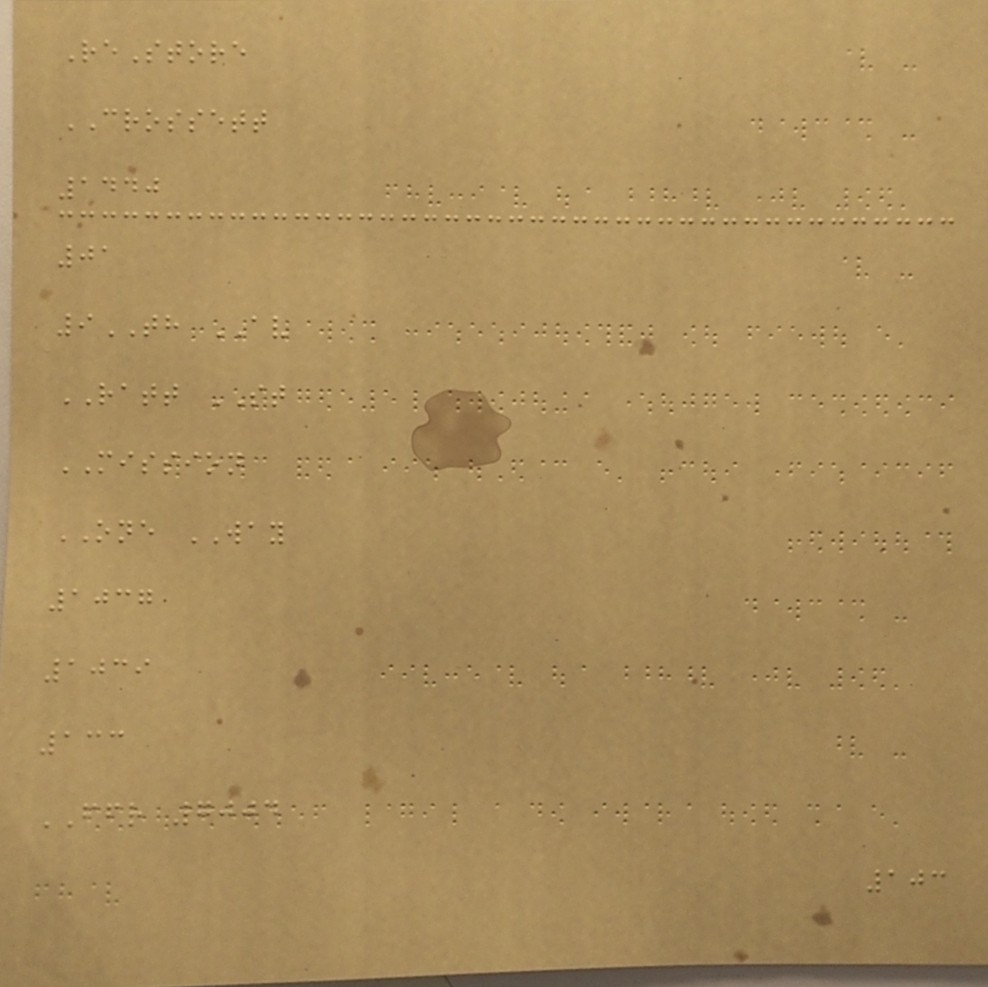ReStore
CROSSETT
1440
01
9TH AV
RATT ST
MISSION
ONE WAY
1037
1039
133
FFR 7004
103
